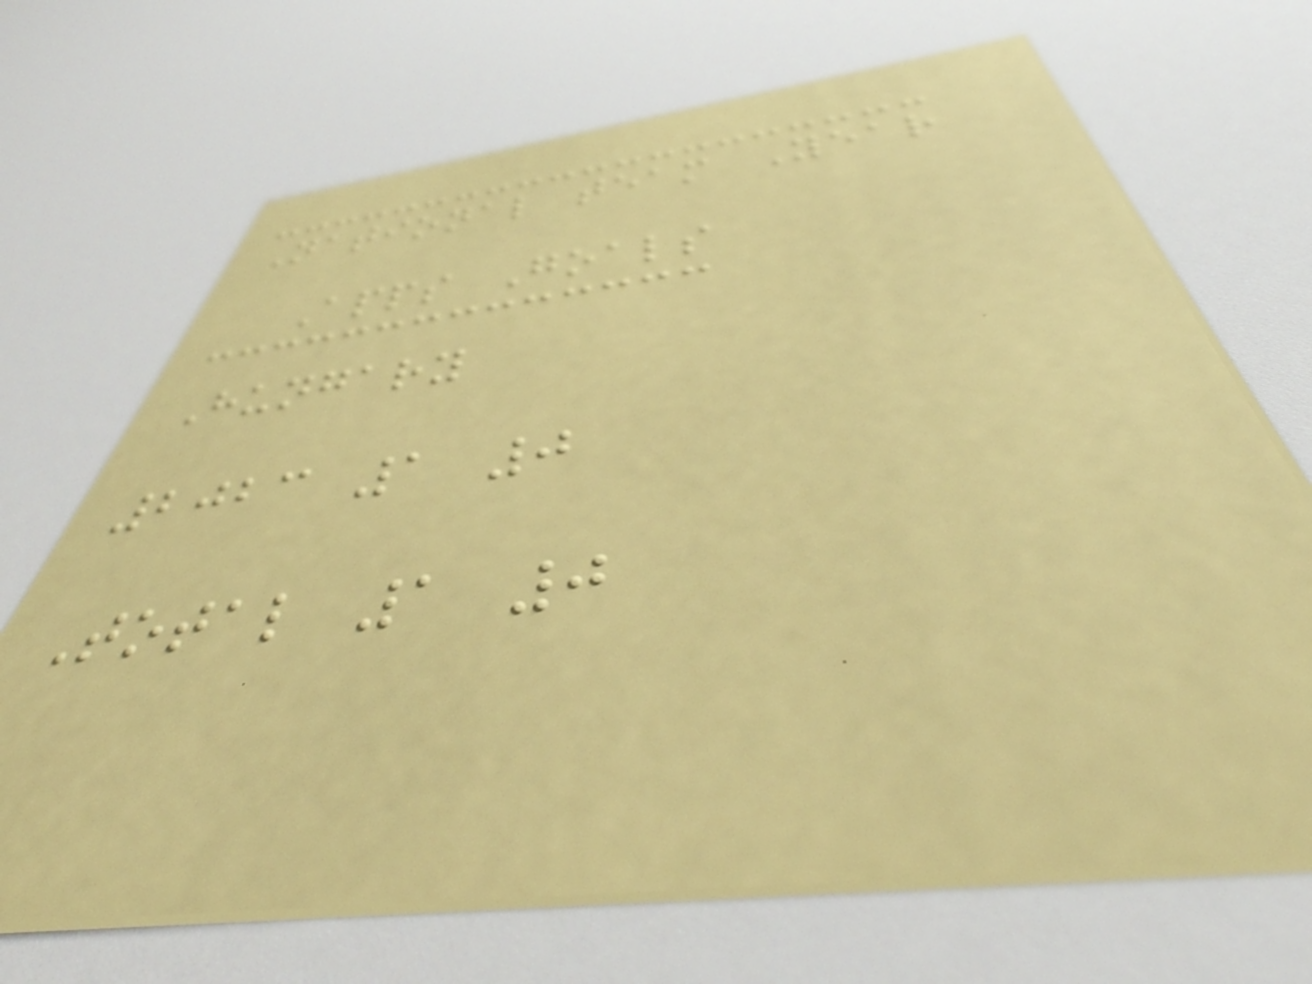National team Year
Apps Goals
Hungary
2023 1 0
Total 1 0
